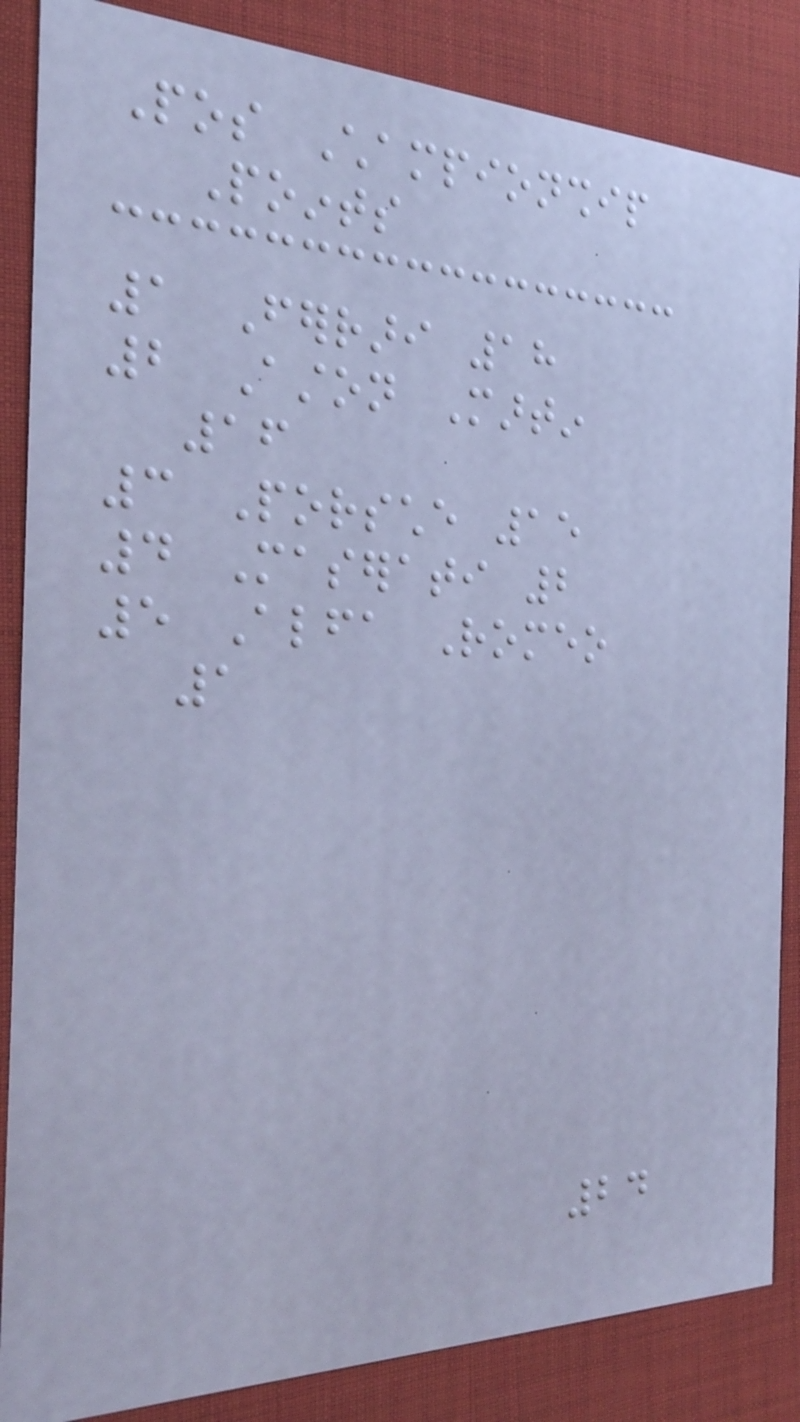Pos Championship
Points
1 Ferrari 18
2 Aston Martin
16
3 Porsche 15
4 Maserati 2
5 Alfa Romeo
1
24
